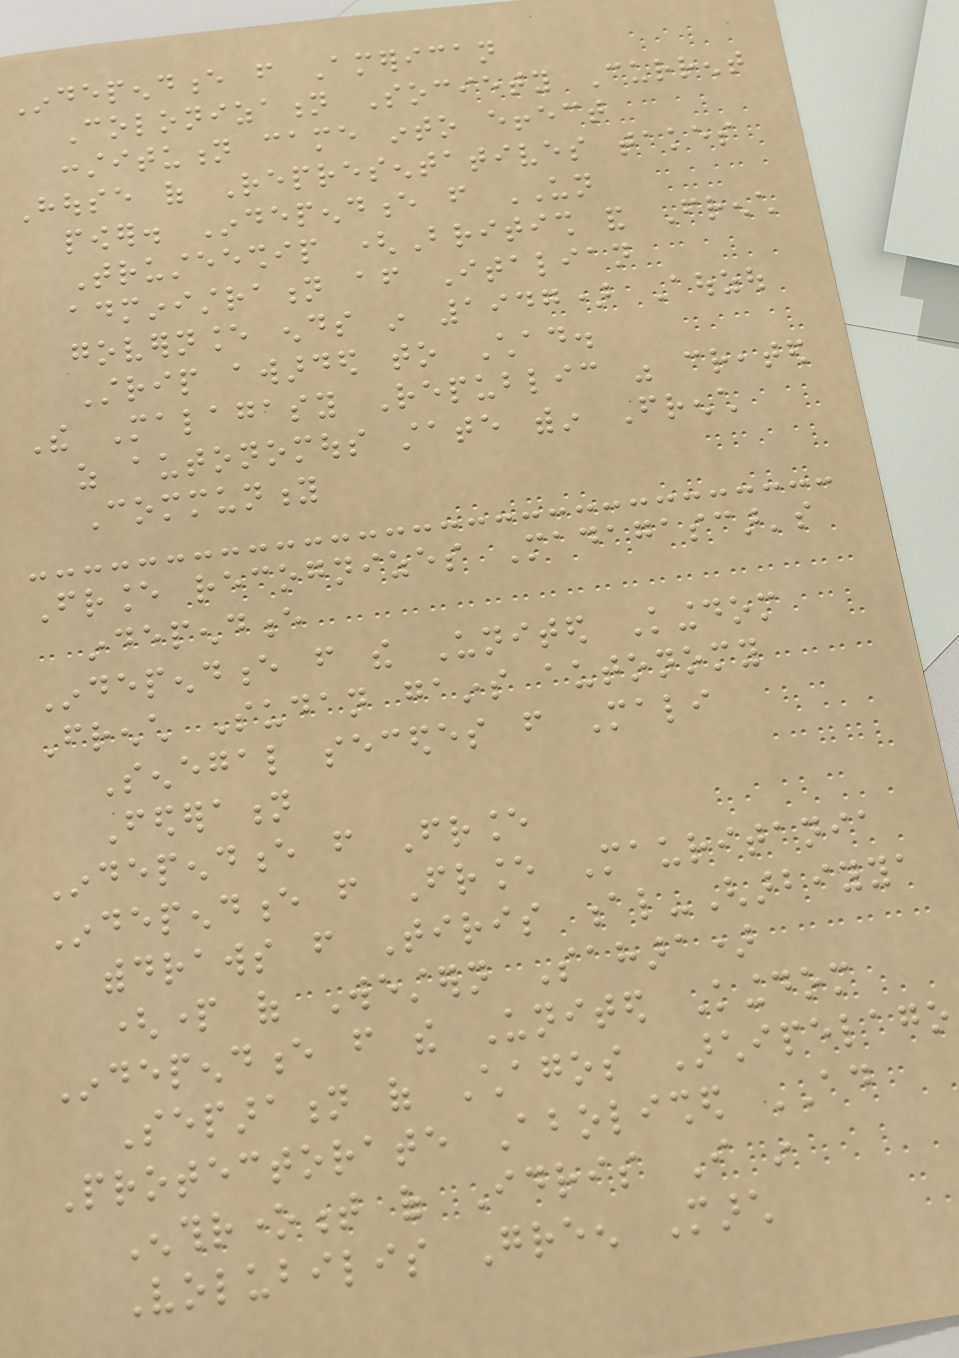Independence from American
Colonization Society Current
constitution came into effect
House of Representatives takes
power. Independence from UN
Trusteeship (British and French
administration after Italian
governance ends in 1947) Aouzou
Strip awarded to Chad.
The Malagasy Republic was created
as autonomous state within French
Community
France recognizes Madagascar's
independence
Independence from the United Kingdom
French Sudan gains autonomy
Senegal secedes from Mali
Federation
Independence from France
Independence from France Mauritania
withdraws from Tiris al-Gharbiyya
(part of Western Sahara)
Independence from the United Kingdom
Separation of Chagos Archipelago
Protectorate Abolished AD
Enthronement of Idris I in
Volubilis Green March
